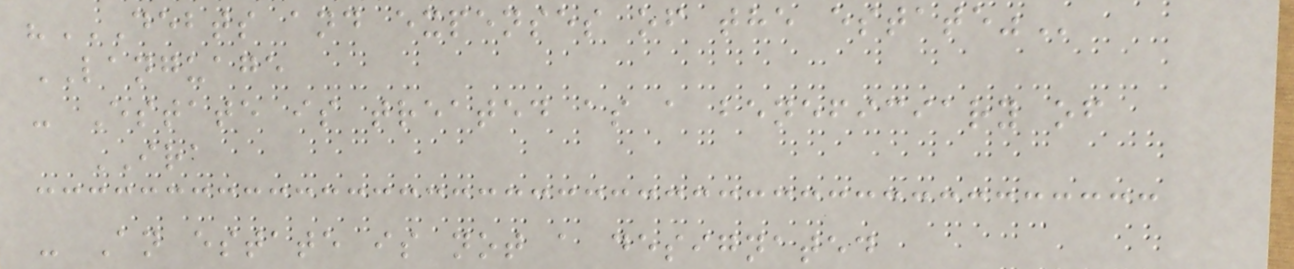"DEBTS AND EXPENSES OF THE ESTATE"
LANGUAGE
- Estate is treated as a beneficiary of
IRA
- An estate is not a designated
